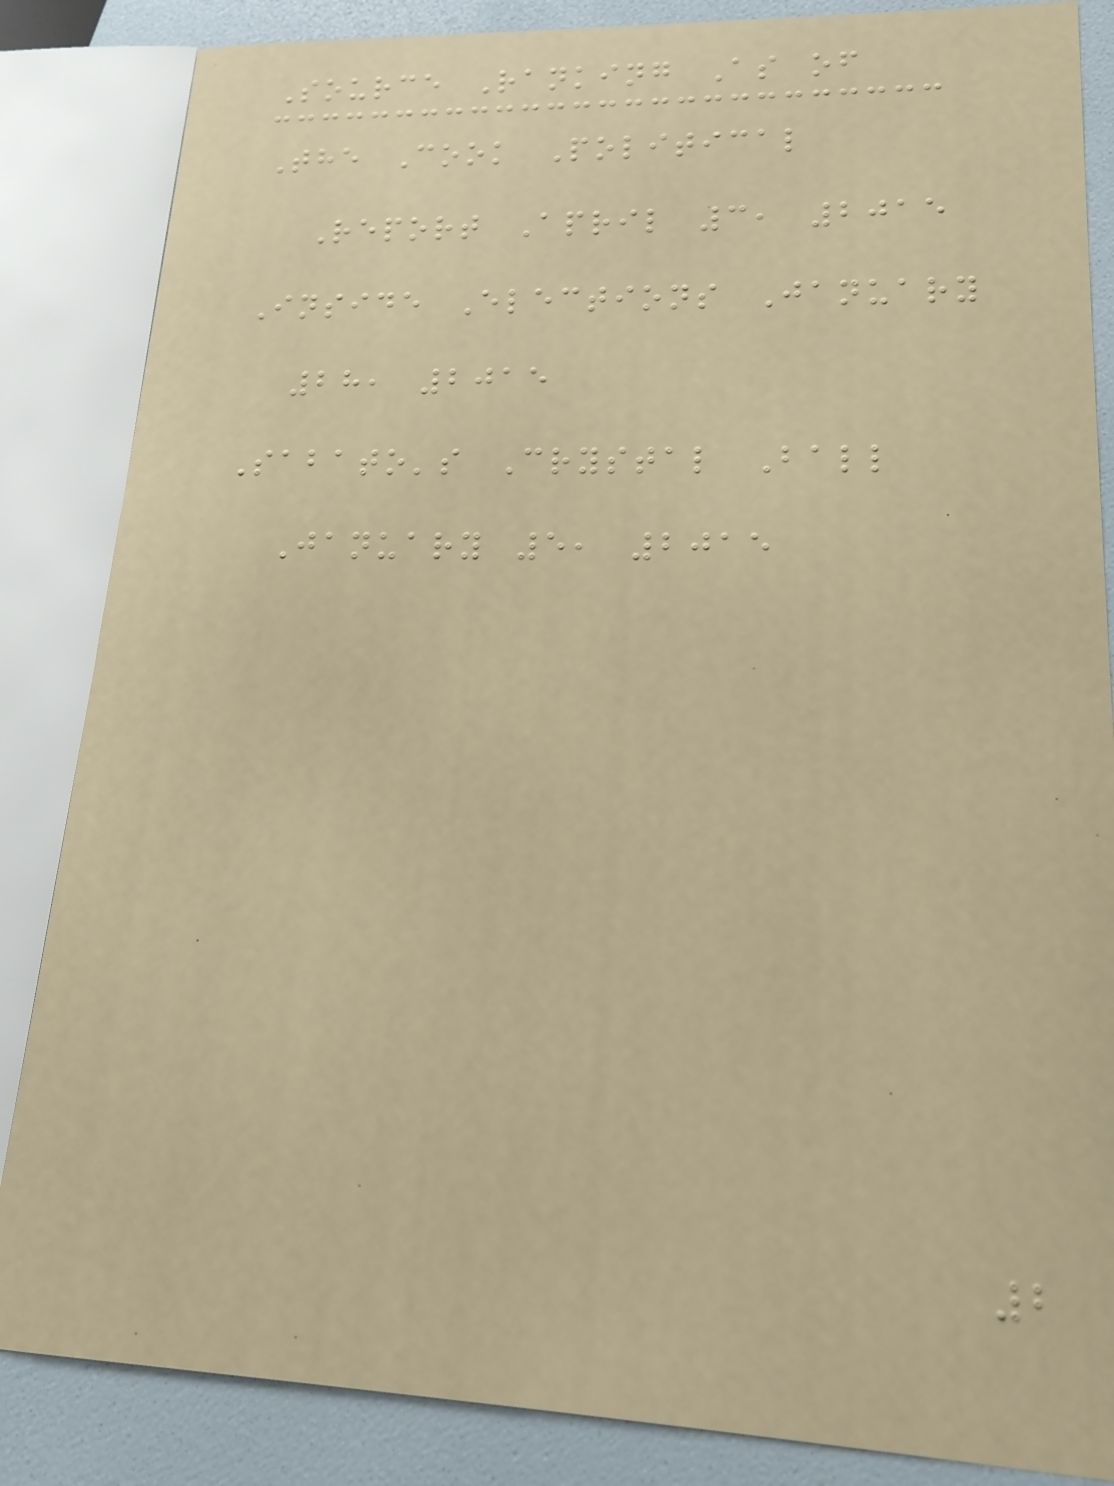Source Ranking As of
The Cook Political
Report April 3, 2015
Inside Elections January
28, 2015
Sabato's Crystal Ball
January 5, 2015
2
